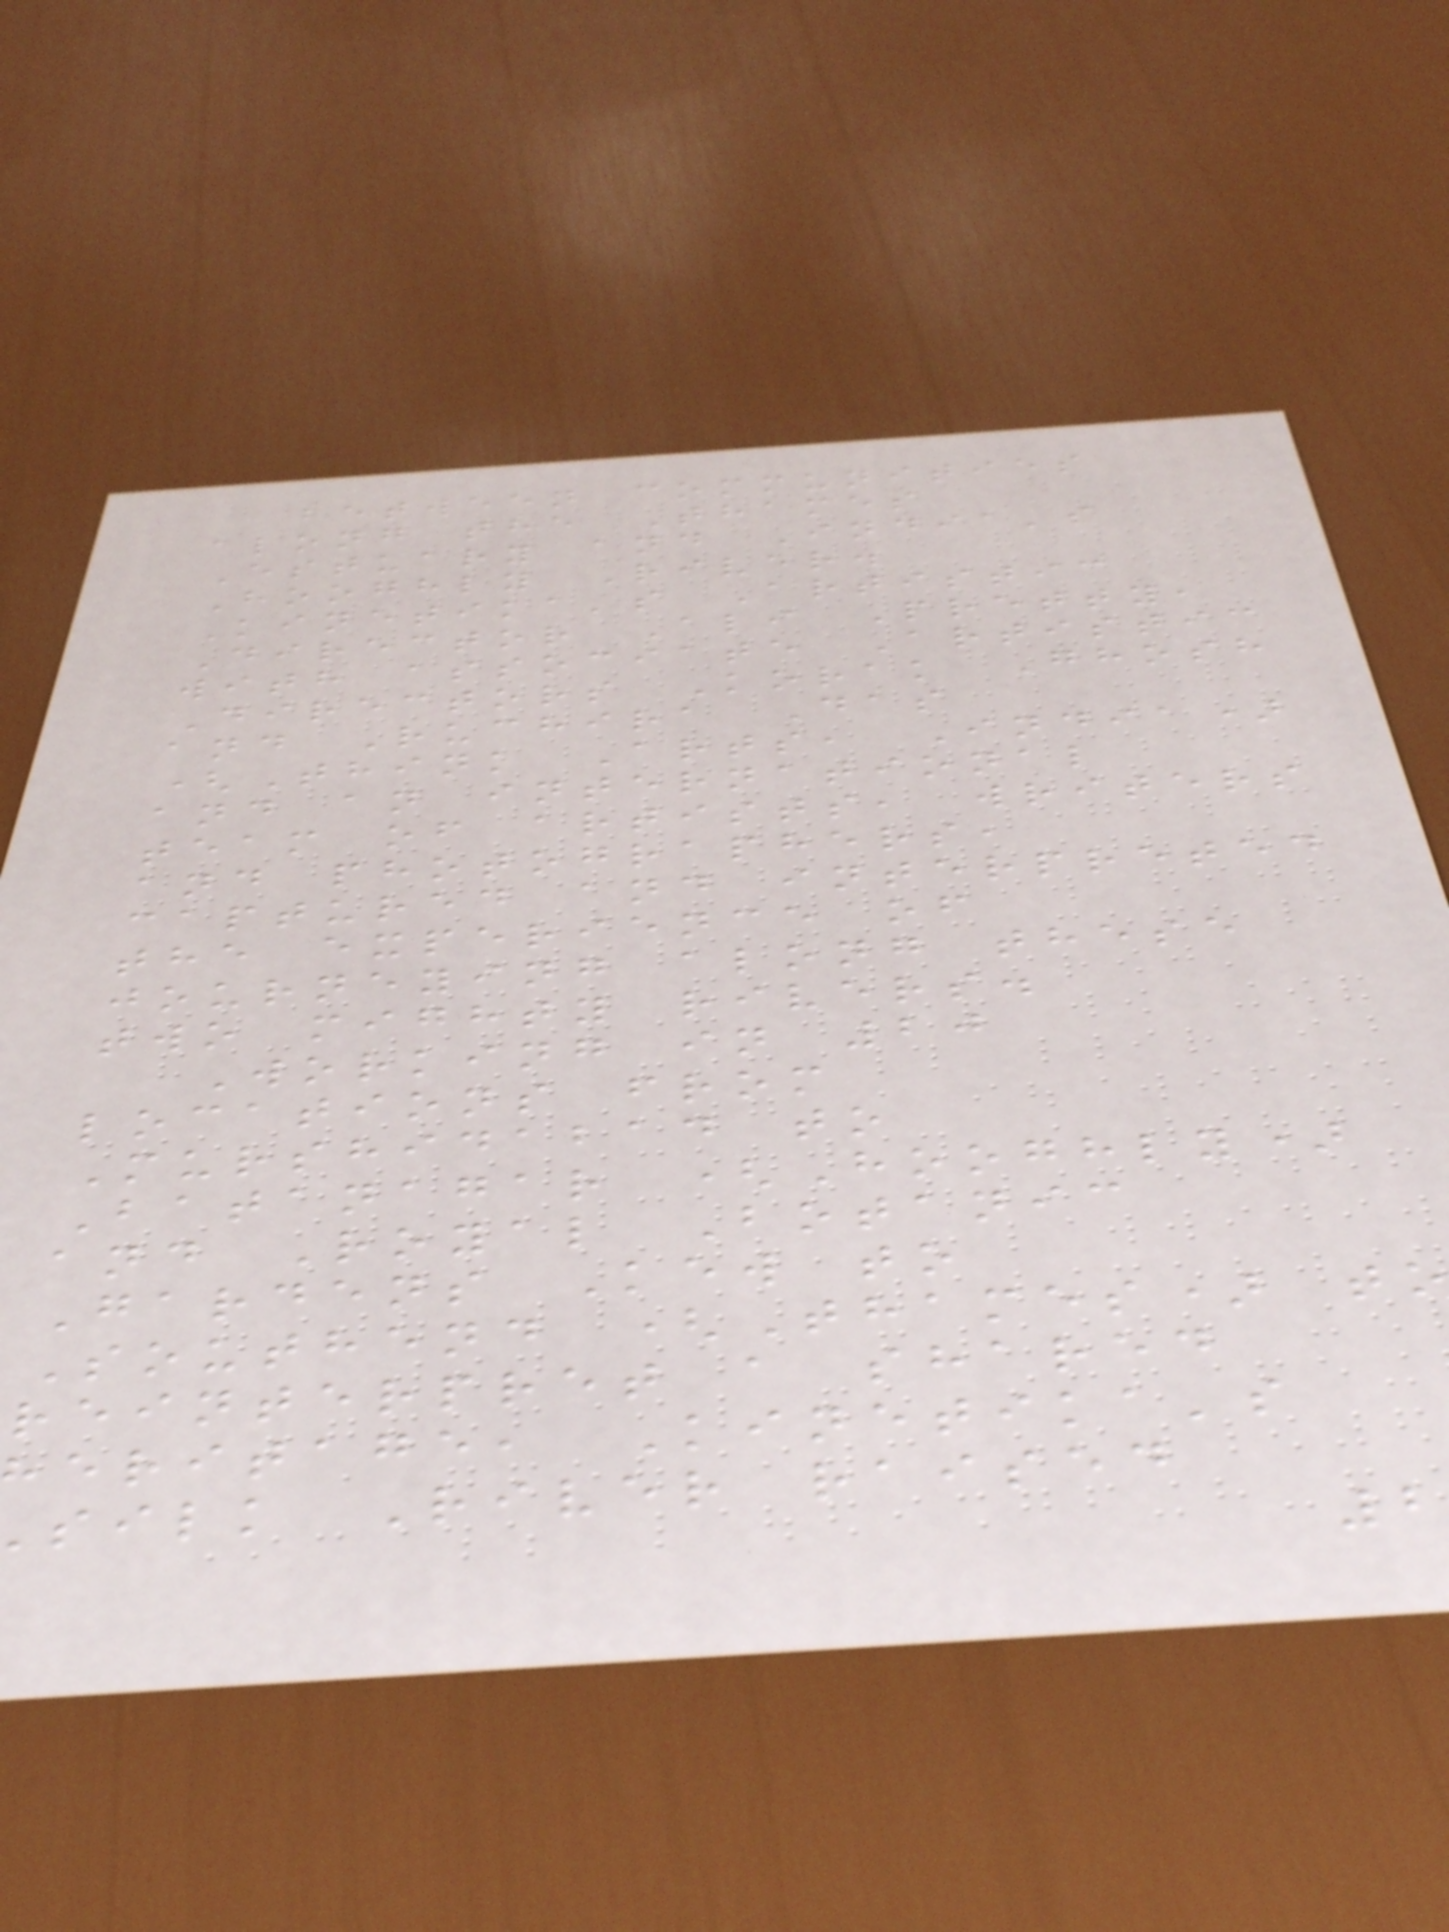between communities
along the Thames
Estuary and India's
Hooghly River.
Kinetika's Artistic
Director Ali Pretty,
with associate Artistic
Directors Korak Ghosh
and Ruchira Das
(Think Arts, India)
and an international
team of artists, writers
and photographers,
captured and interpreted
the experience of
journeying along these
two mighty rivers.
Working in 20
locations from
Murshidabad to
Batanagar (Hooghly)
and Royal Botanic
Gardens Kew to
Southend (Thames) to
reinterpret a shared
eritage, Kinetika's
silk River raised
